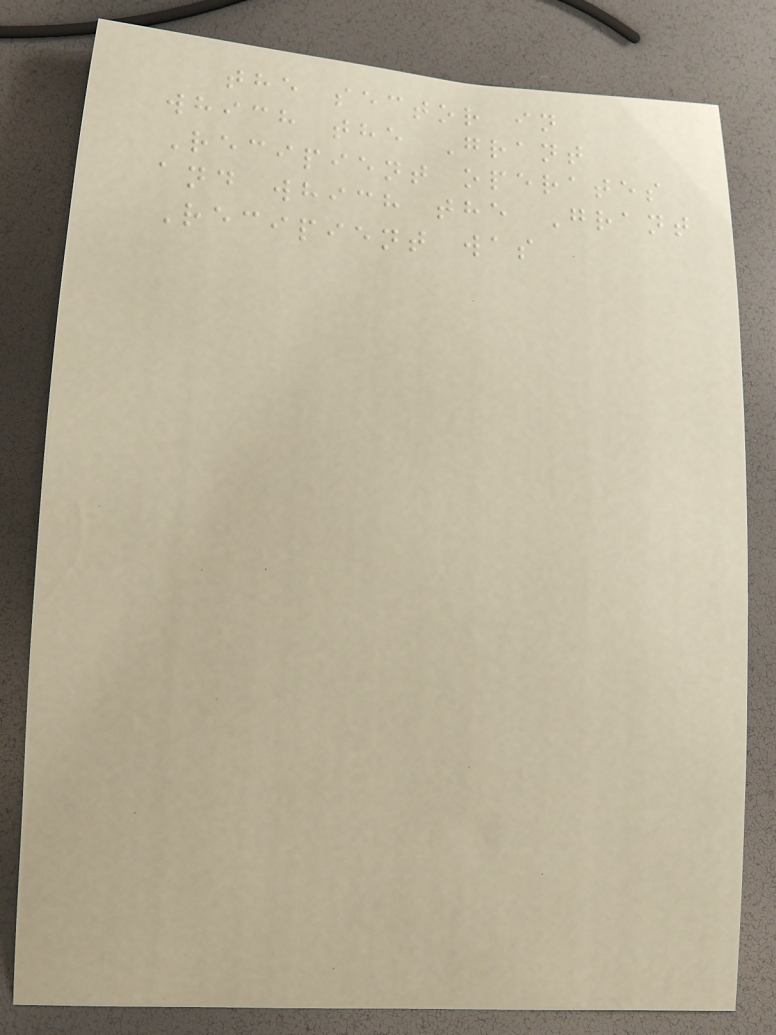the sector in
which the Grant
Recipient operates
and which the Grant
Recipient was
